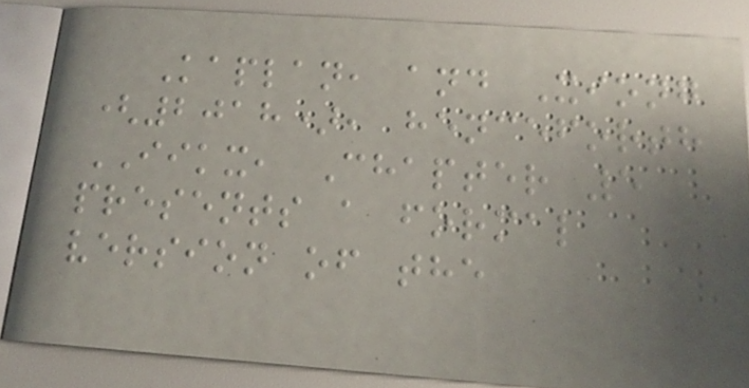Kaplan, and Xiong
(2018), henceforth
IIKX, Chapter 5
presents a formal
version of the
